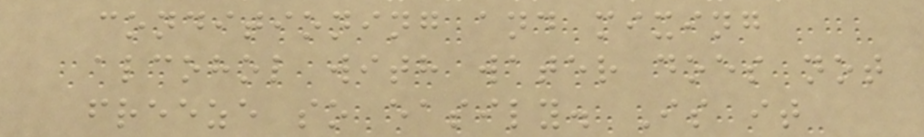conditioning and mixing
alcohol with water does not
freeze so easily. Is it
